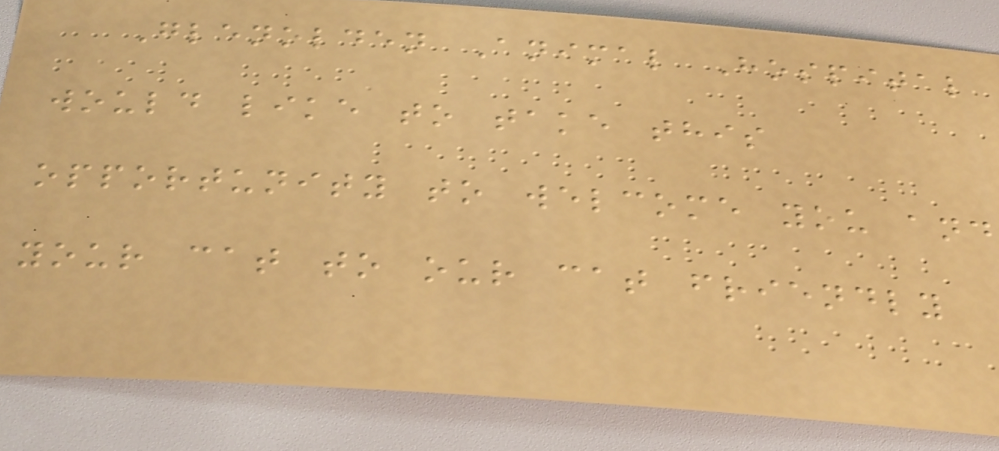Glenolden Animal Hospital
would like to take this
opportunity to welcome you and
your cat to our cat friendly
